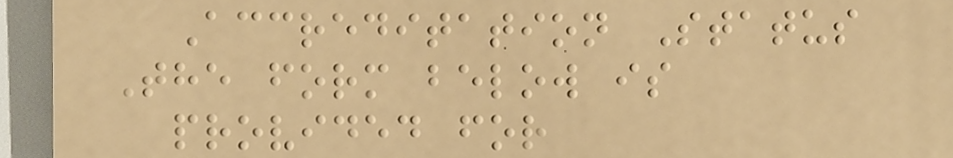Accreditation Status
The form below is
provided for
